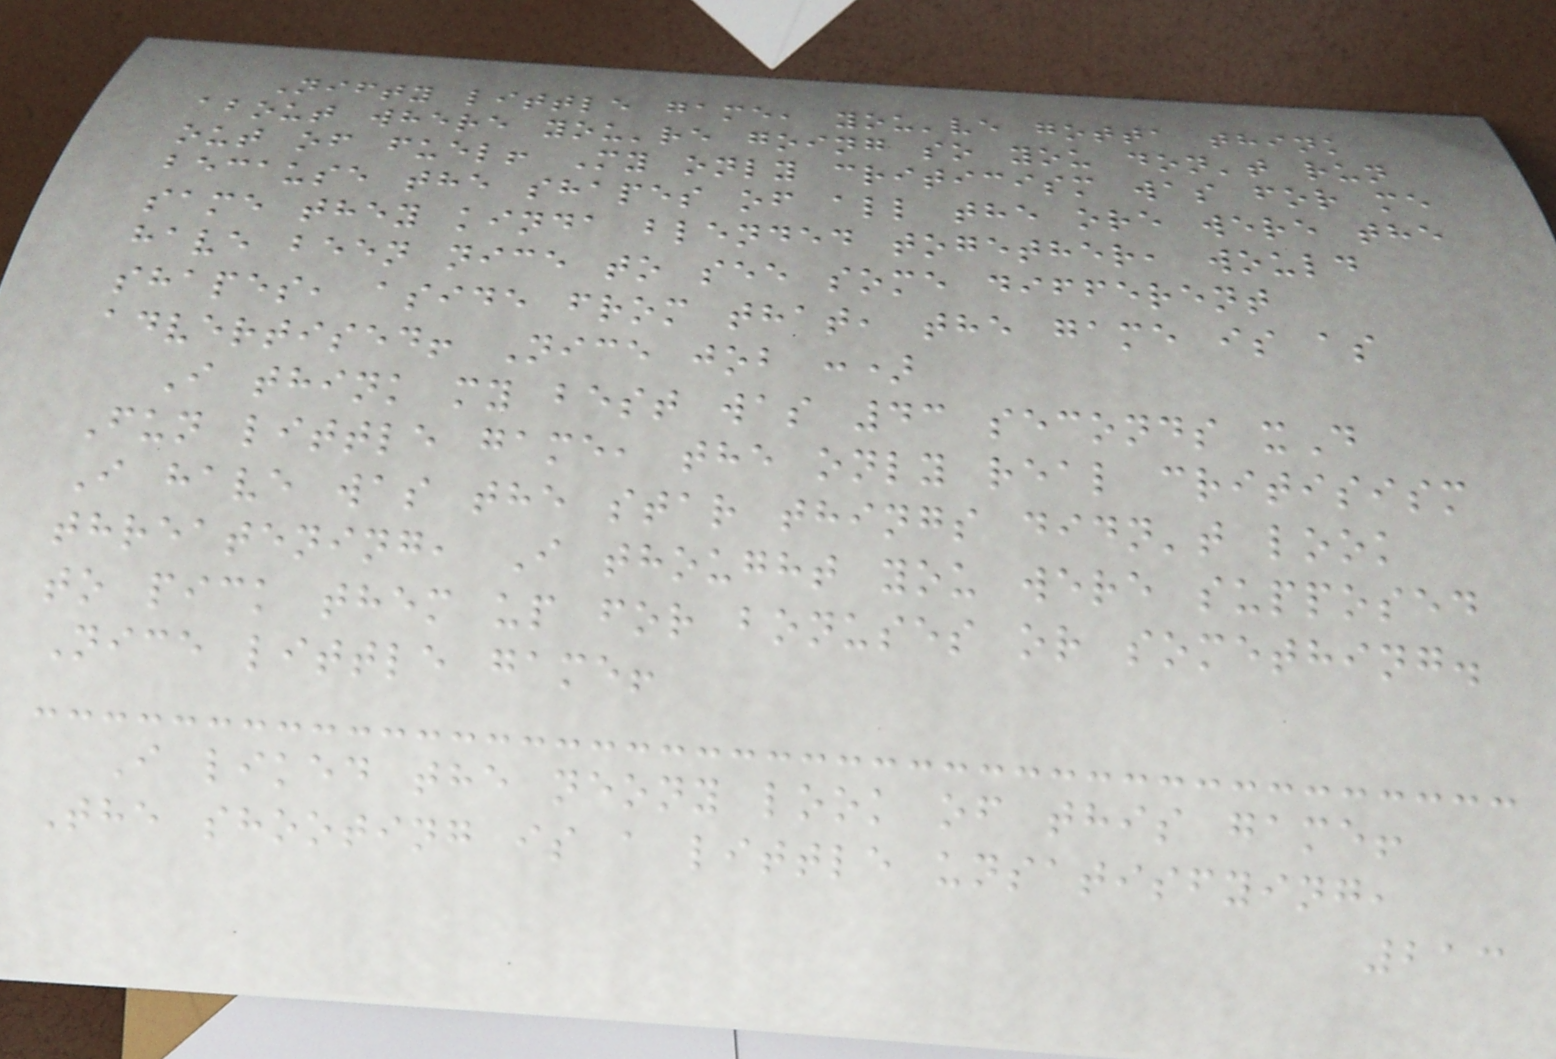Nifty little game, you've gotta think
about where you're going so you don't run
out of fuel! My only criticism was for me
because the shapes of all the ore were the
same they kinda blended together, would
have been nice to see some different
shapes, aside from that, the game is as
advertised! Nice job :)
I think my best was 43 seconds xD
Fun little game, the only real critisism
I have was the star things didn't look
threatening, I thought you were supposed
to pick them up for bonuses or something.
Nice little game!
I liked the neony look of this game!
The shooting is a little unsatisfying,
213
